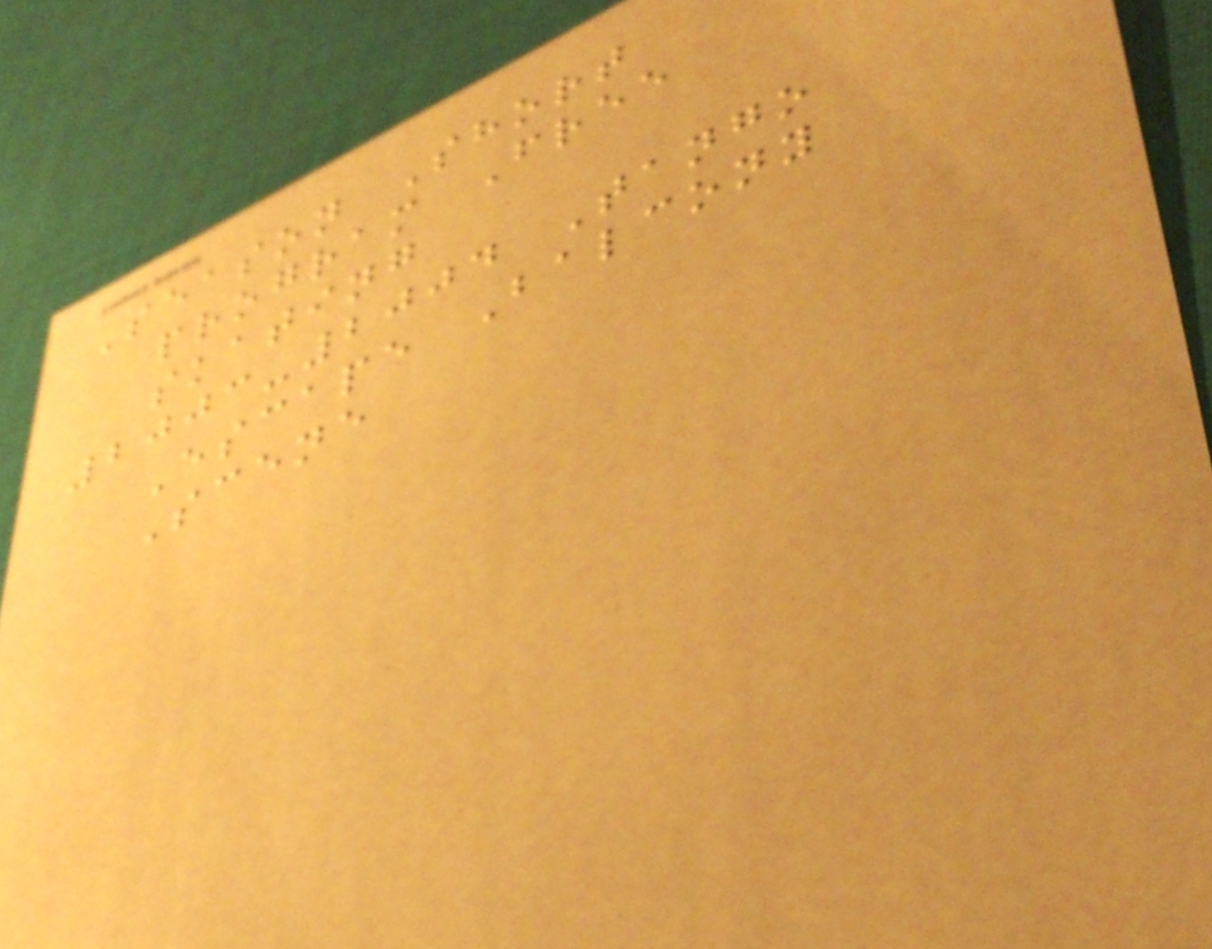Season Short
program Free
skating
2003-2004 Tango
Escape Balcony
Scene
